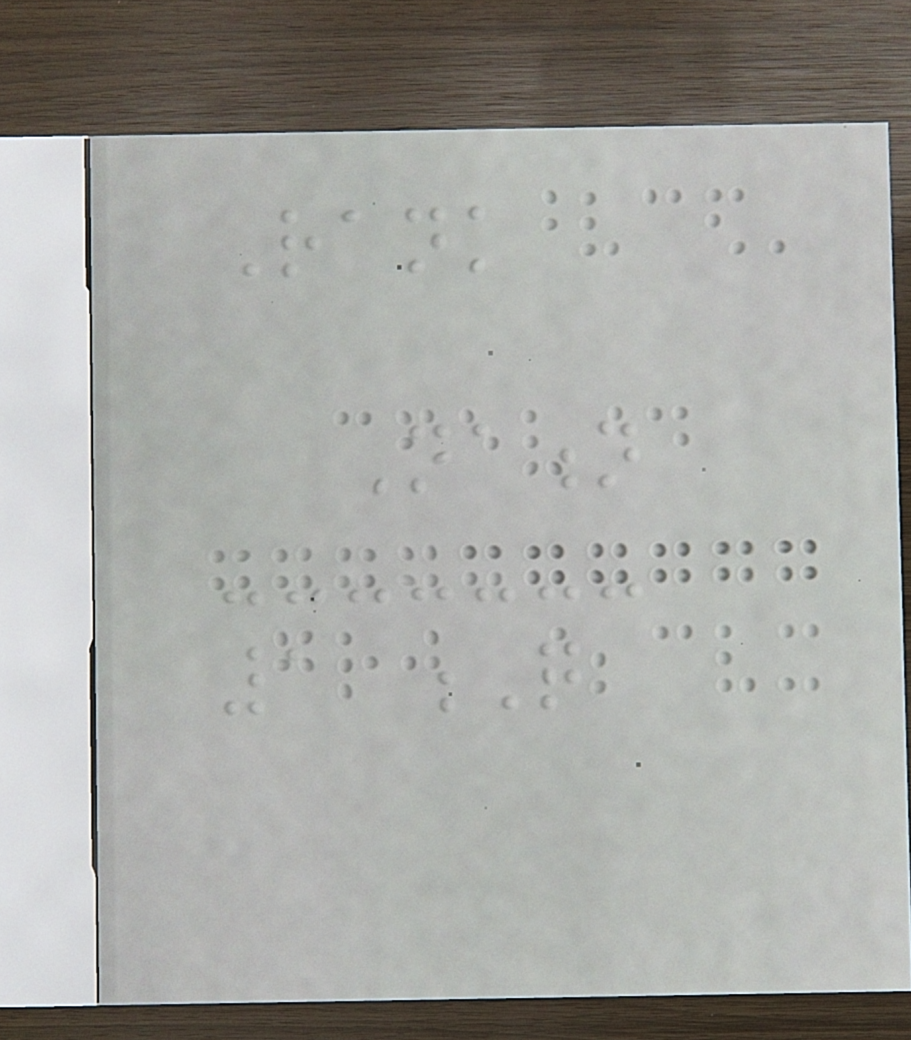Rank
Nation
1 Q
